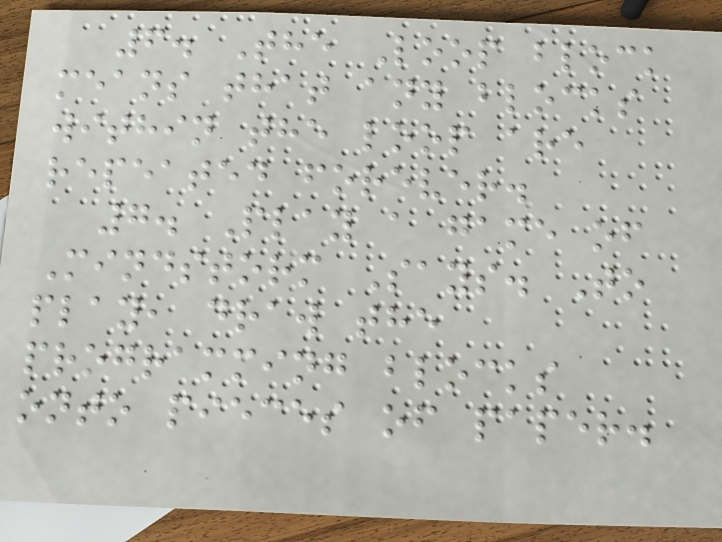6. The Loop block
means that any blocks
within the loop are
repeated forever.
7. Play a game of
Mindstorm Says. To
play, draw the
programming blocks
onto pieces of paper.
